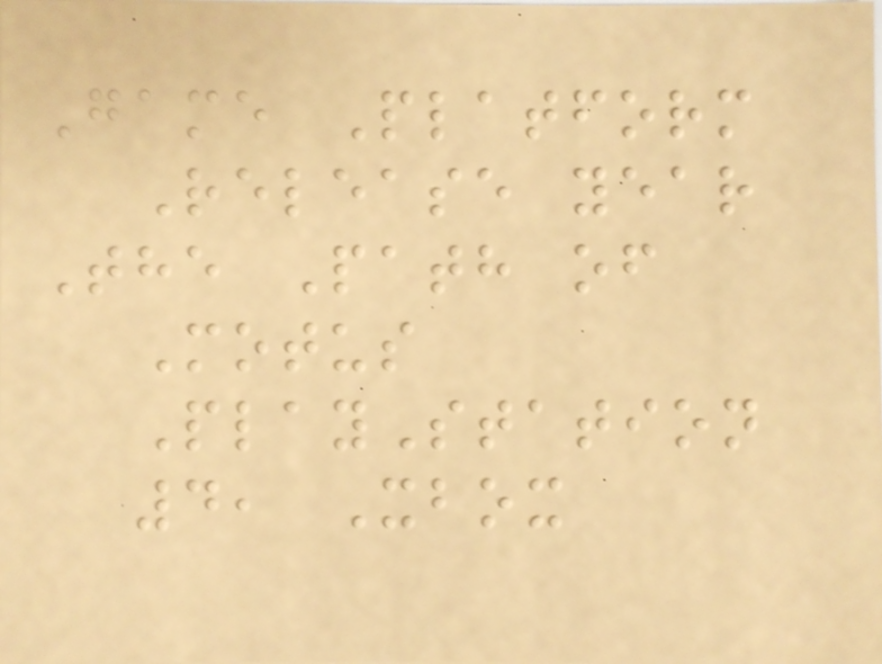Game Platform
Release year
The Path of
Motus
PlayStation
4, Xbox
